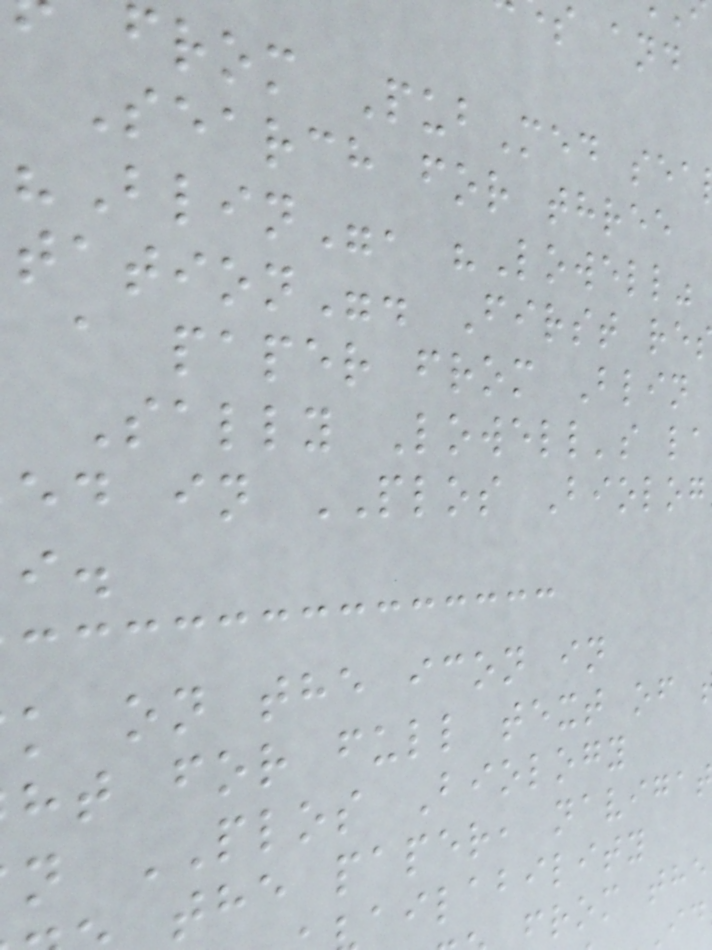from PubMed sea
Search for three
"Blin", "Lowell"
tation". First re
a paper from Blin
Sally Lowell's la
ed in PLOS Biolog
k on the icon in
ht for full text of
n PLOS Biology
the paper, naviga
ailability
from the
